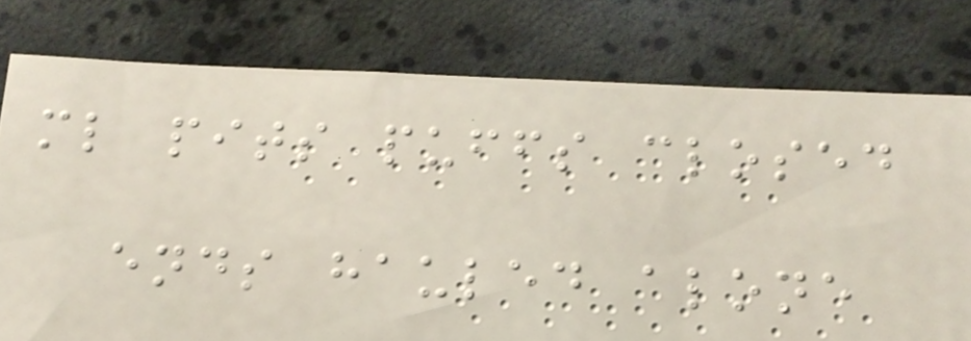ml pits puffs closed
ends hauled alone
